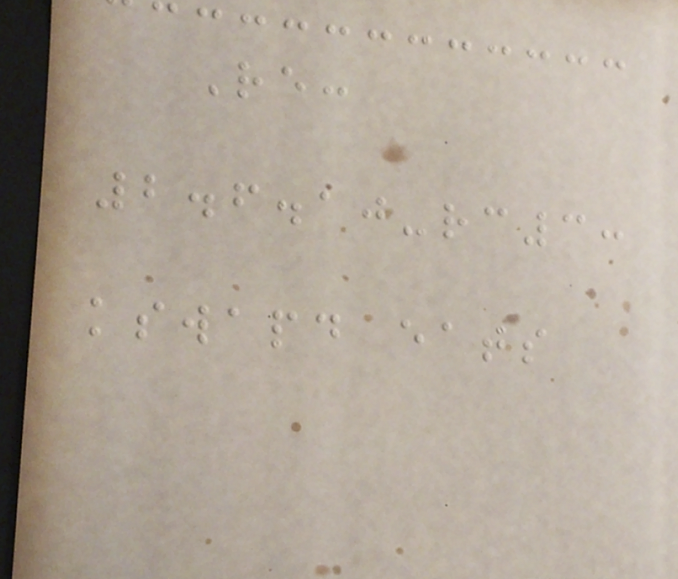Re:
2.6.10-rc3:
kswapd eats
